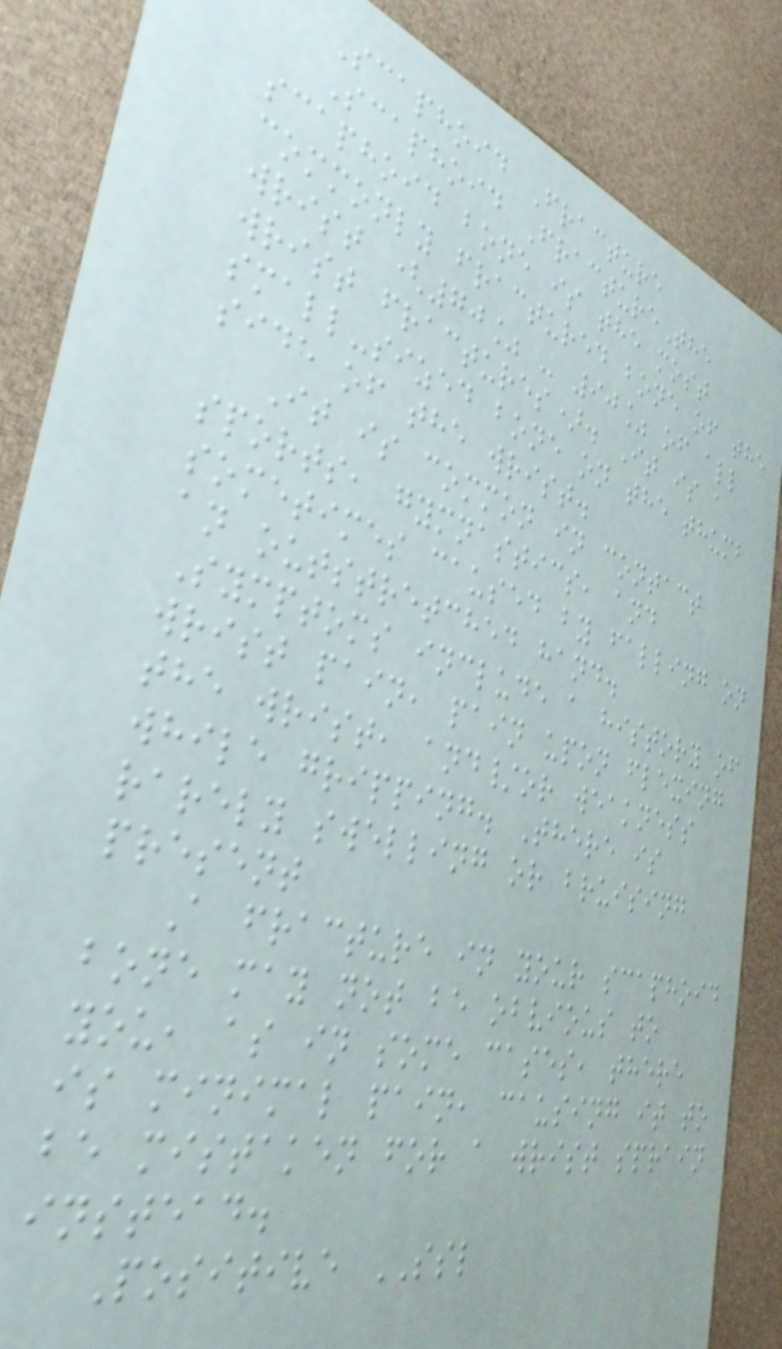Scaphoid Fracture
Scaphoid FractureThe
scaphoid bone is the most
commonly fractured bone of the
wrist (70% - 90% of all
wrist fractures). It is a
small-sized bone on the thumb
side of the wrist.
It is common in contact
sports, gymnastics, and
sometimes caused by falling on
an outstretched hand.
Symptoms include a history of
wrist pain, pain upon flexing
the wrist, and/or weakness
while gripping. There is
rarely swelling or bruising
present
A fracture in your scaphoid
bone may not be obvious to
you, as in some cases, there
is minimal pain, causing it to
be mistaken for a wrist sprain
instead.
Positive SSL
